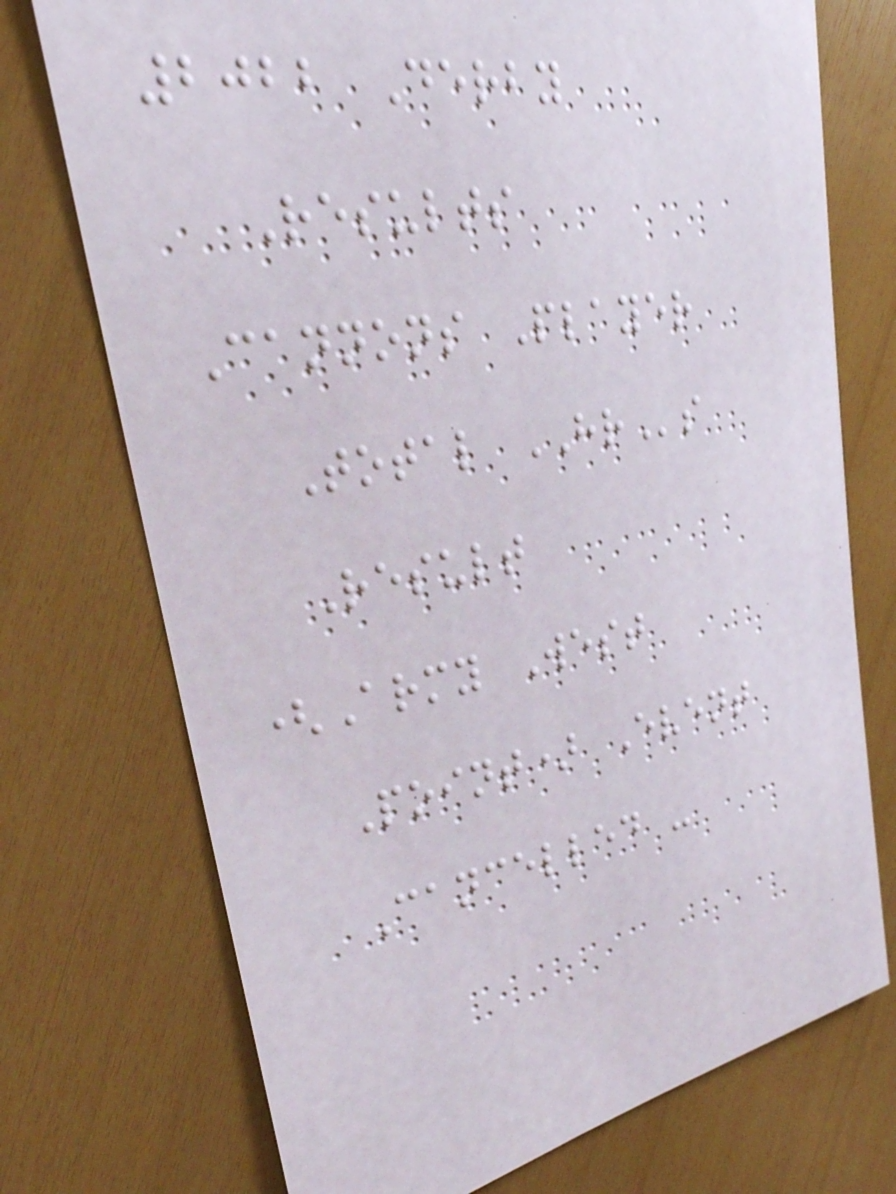2022 Derby
Results
Cannons Player
Total HRs
Result
(Army West
Point) Event
Cancelled -
